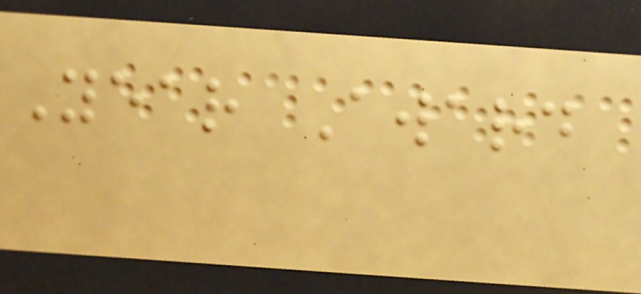Year Award
